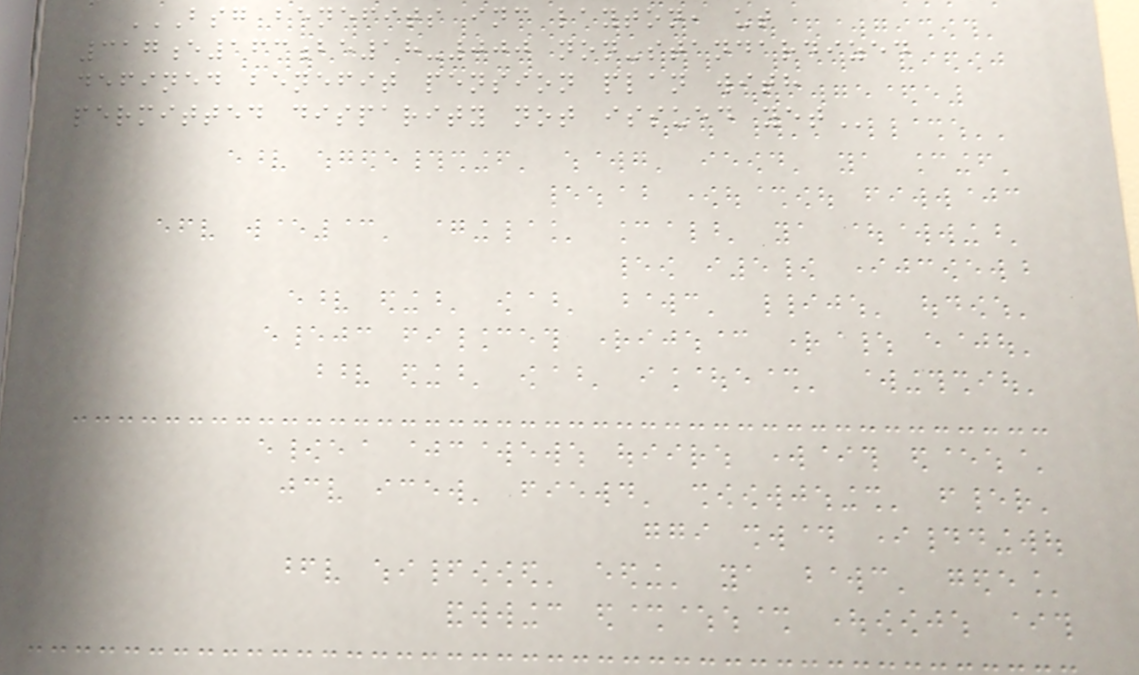BSG BENEFITS INC LAYTON, UT
317E163BE18-000 NON-STANDARDIZED
DEFINED BENEFIT PENSION PLAN WITH
PERMITTED DISPARITY NOT ISSUED YET
